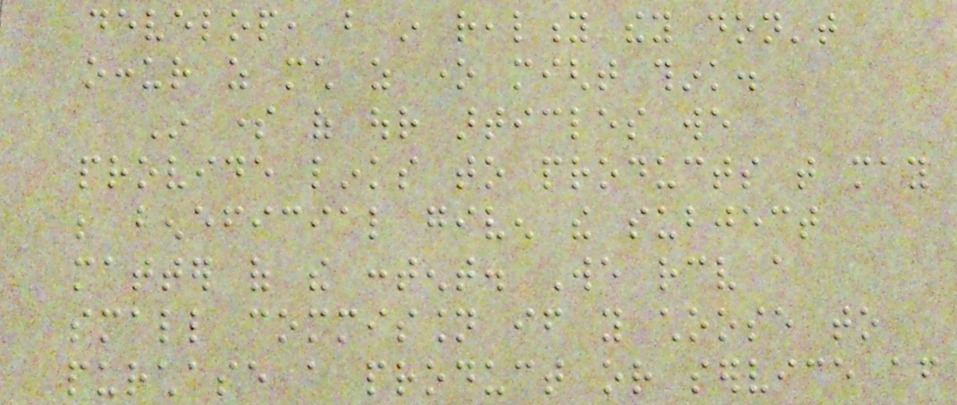develop, but in reality they don't
occur as much as one might think.
In some of our articles we
provide links to products that may
be beneficial given the subject
matter of the content. We receive a
small commission if you choose to
purchase a product or service after
